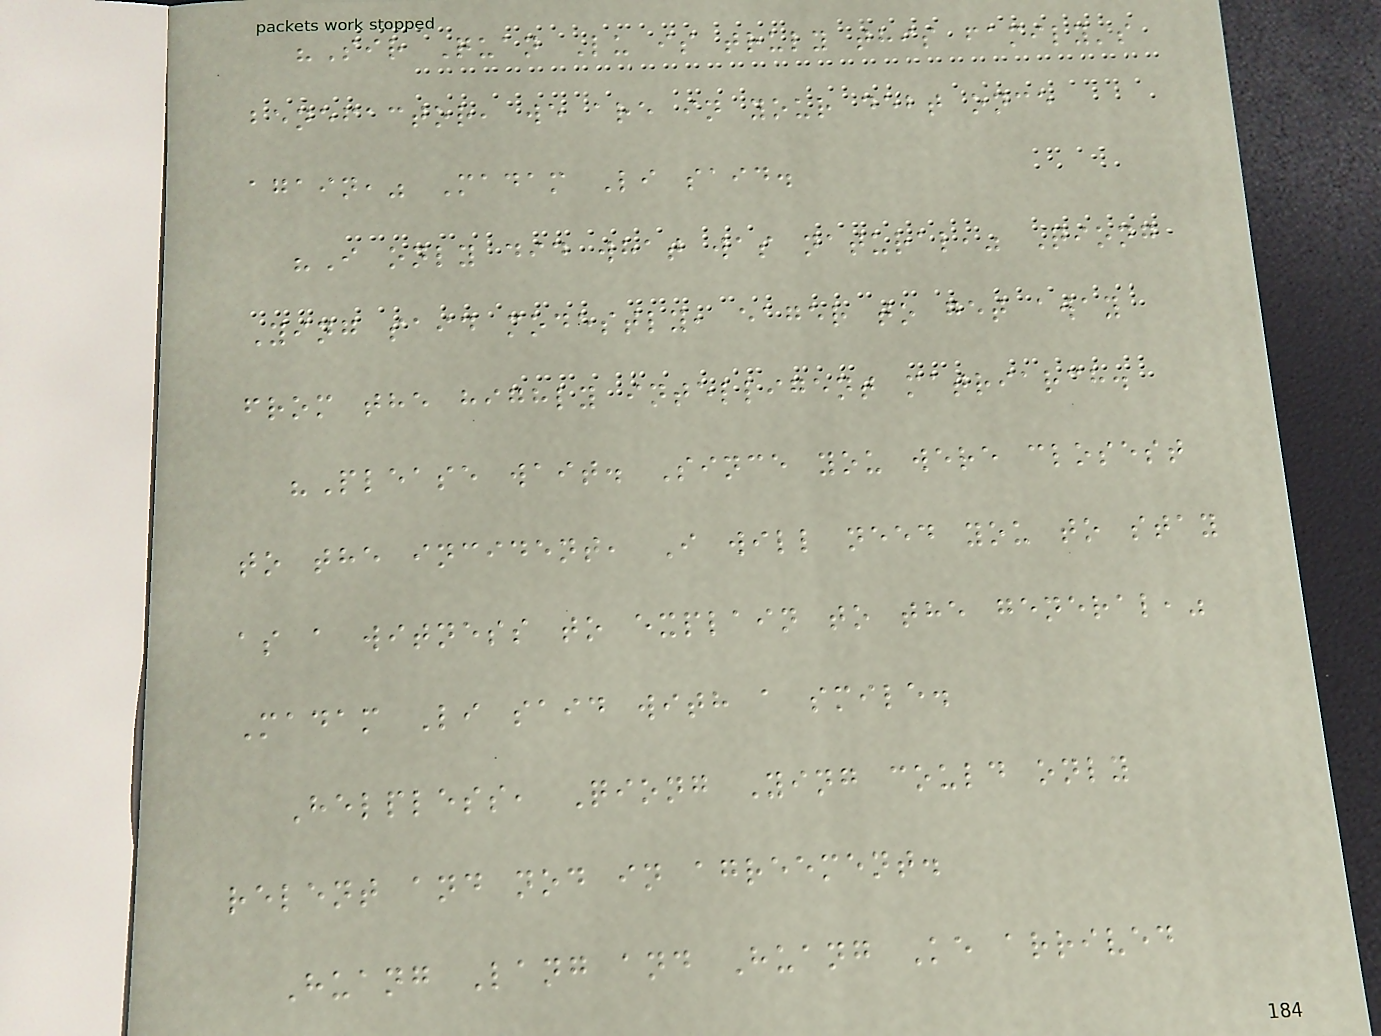"Sir Quan Lu is truly this family's
benefactor, we are in your debt once
again," Madam Li said.
"I only did what was natural," Qiong
Ying said modestly, eager to get away
from the highly intelligent matriarch.
"Please wait. Since you were closest
to the incident, I will need you to stay
as a witness to explain to the general,"
Madam Li said with a smile.
Helpless, Qiong Ying could only
relent and nod in agreement.
Huang Lang and Huang Ke arrived
